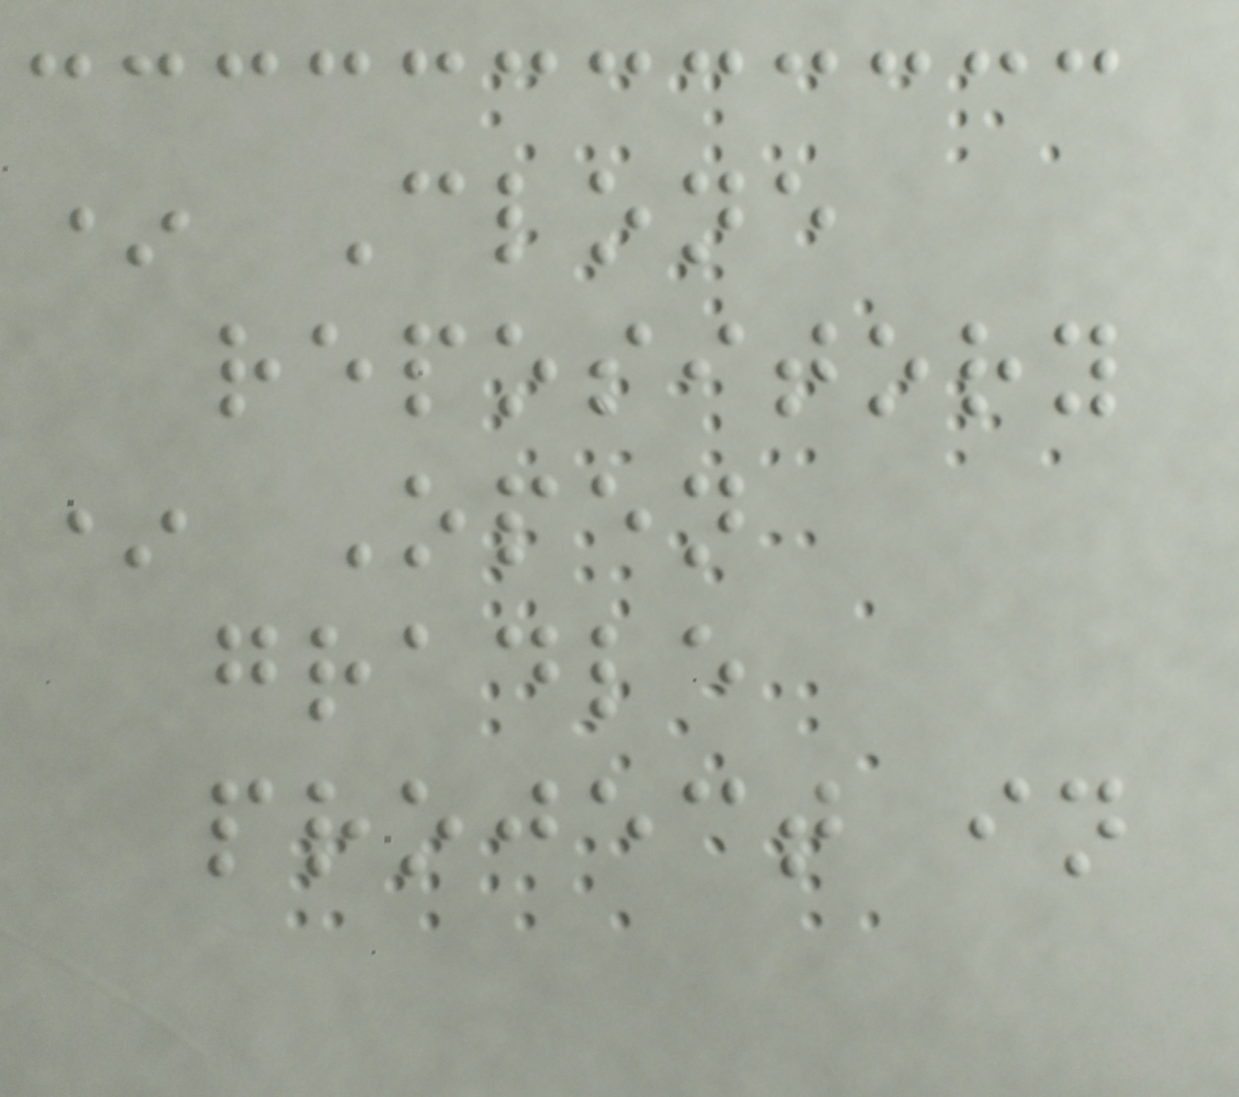* Clone
repository
* Open
gradle
project in
